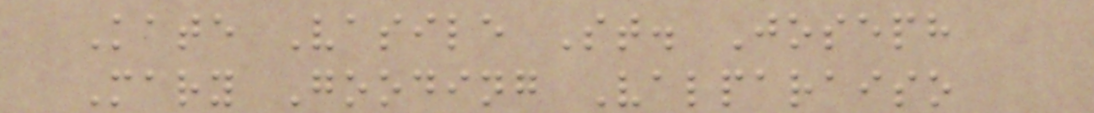Kate Vasile St. Joseph
Mary Gooding Valparaiso
